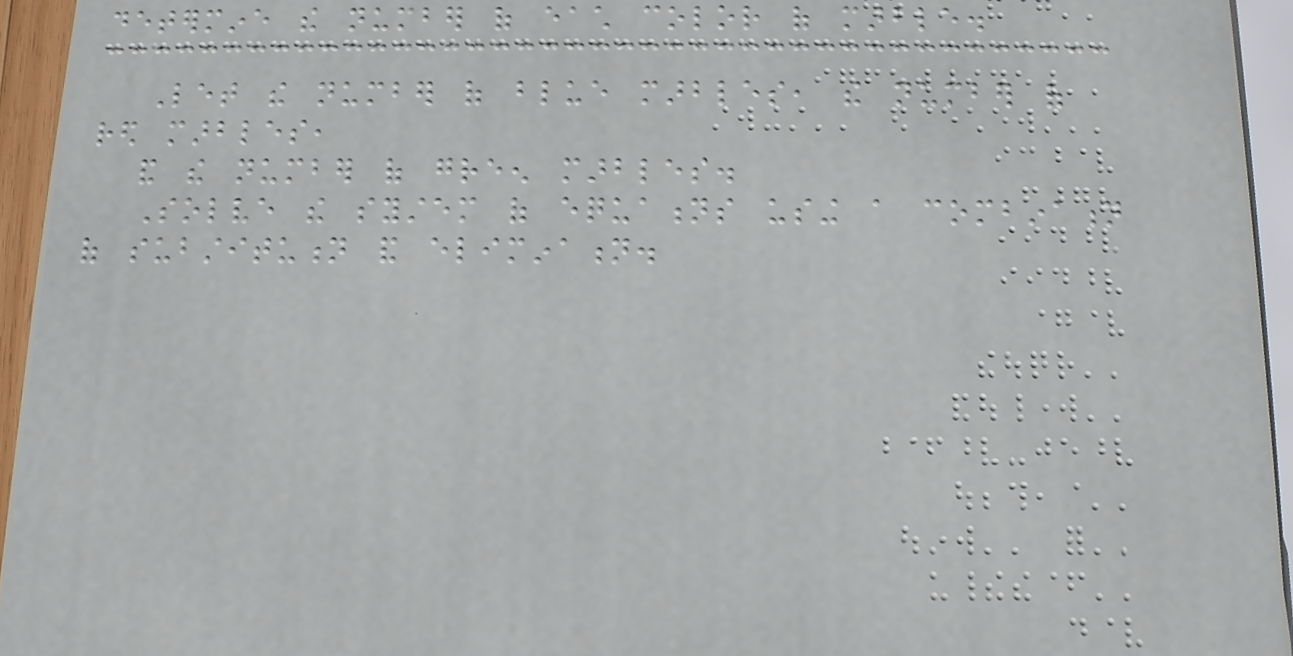determine the number of each color of marble.
Let the number of blue marbles, the number of
red marbles,
and the number of green marbles.
Solve the system of equations using a combination
of substitution and elimination.
